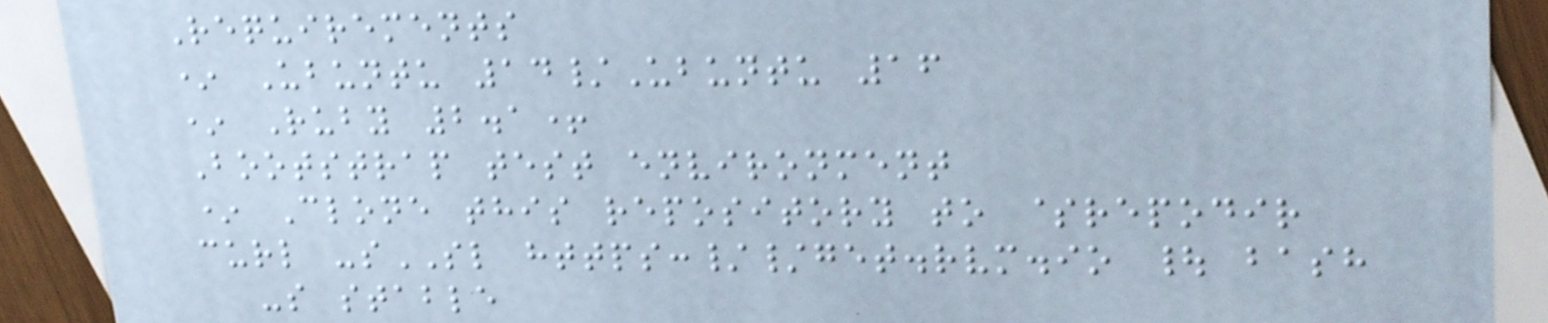Requirements
* Ubuntu 14/Ubuntu 16
* Ruby 2.1+
Bootstrap test environment
* Clone this repository to $repodir
curl -sSL https://get.rvm.io | bash
-s stable
